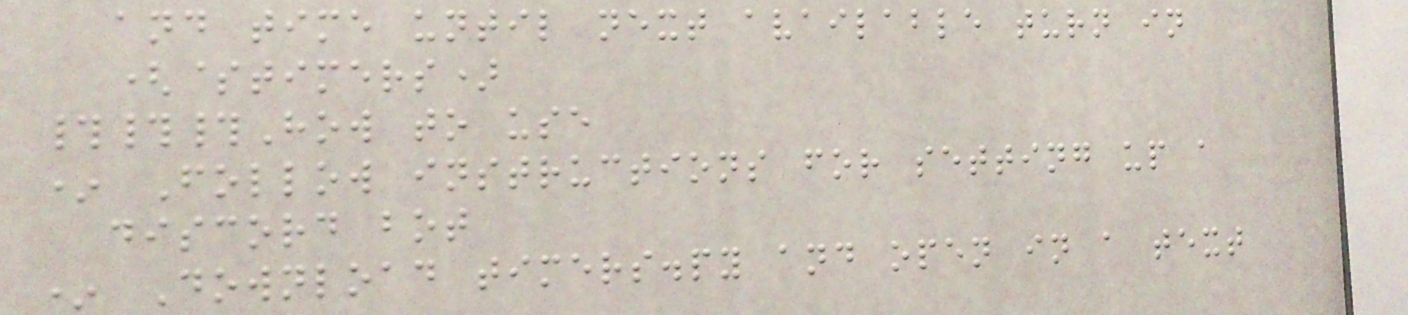and time until next available turn in
($timers)
###How to use
* Follow instructions for setting up a
discord bot
* Download timers.py and open in a text
